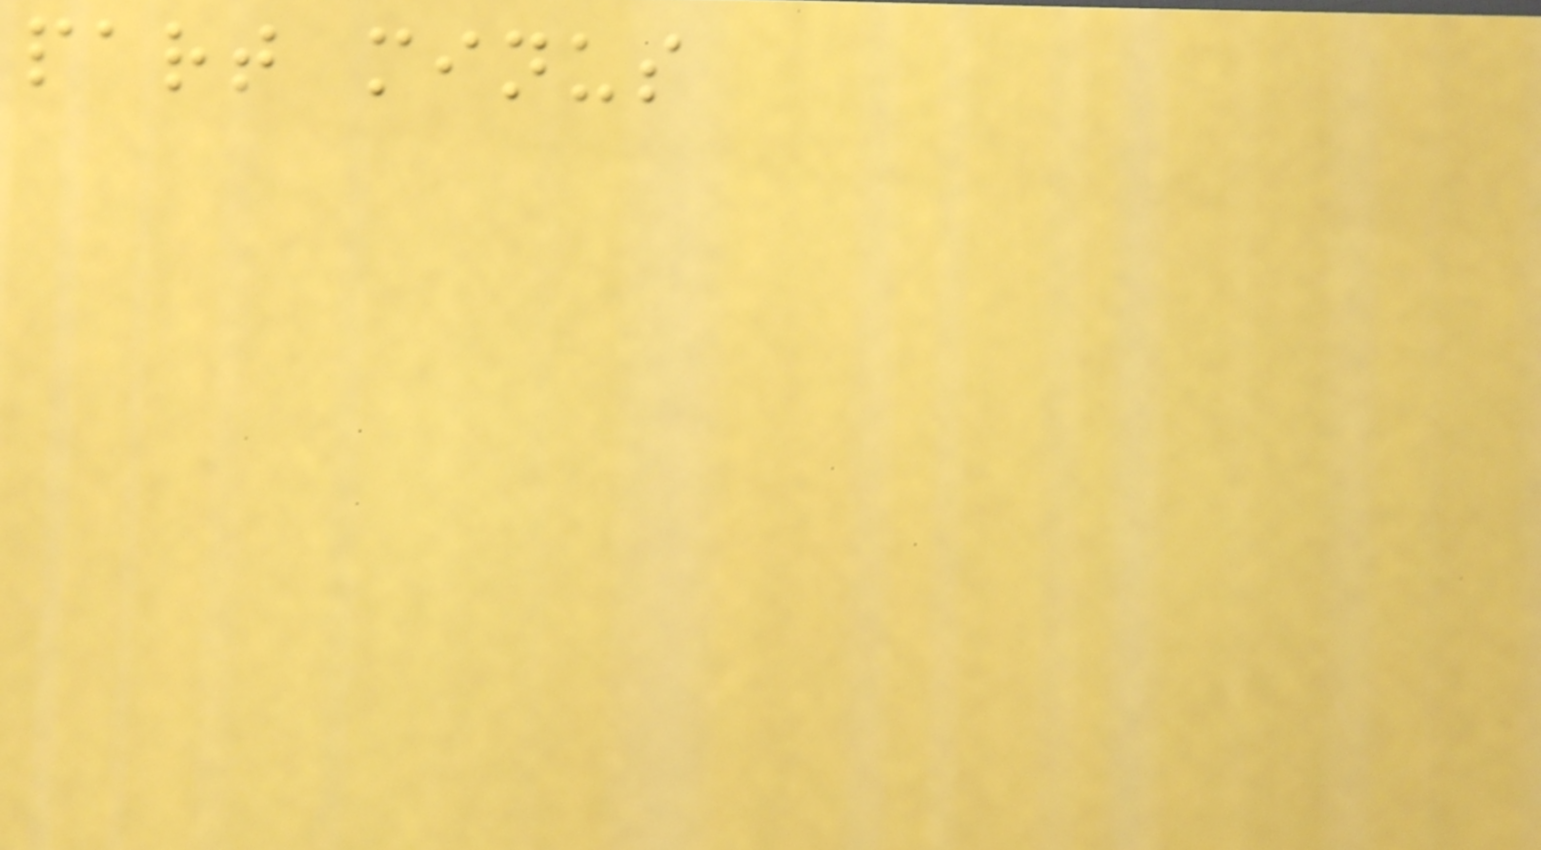part minus
